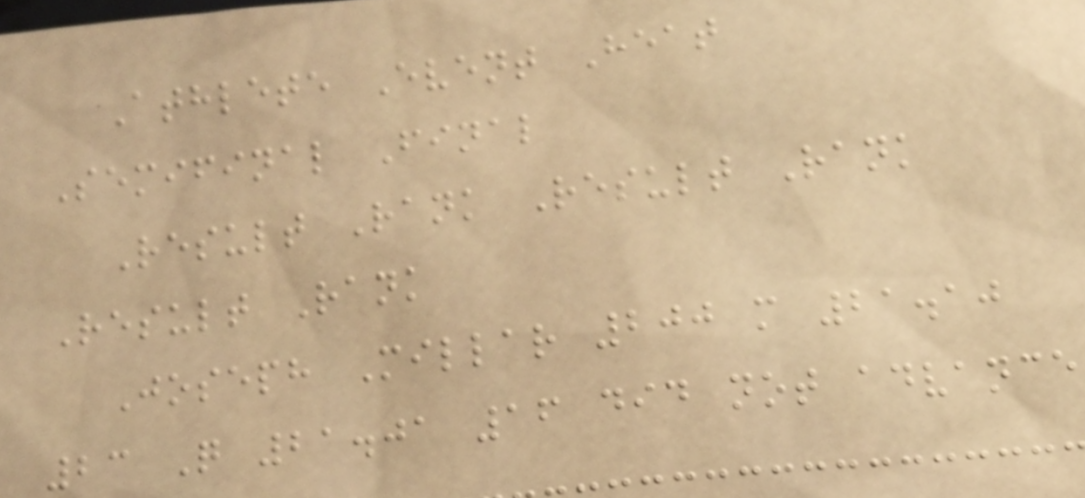Athlete Event Heat
Semifinal Final
Result Rank Result Rank
Result Rank
Joseph Millar 200 m 21.10
23 Q 21.01 16 did not advance
